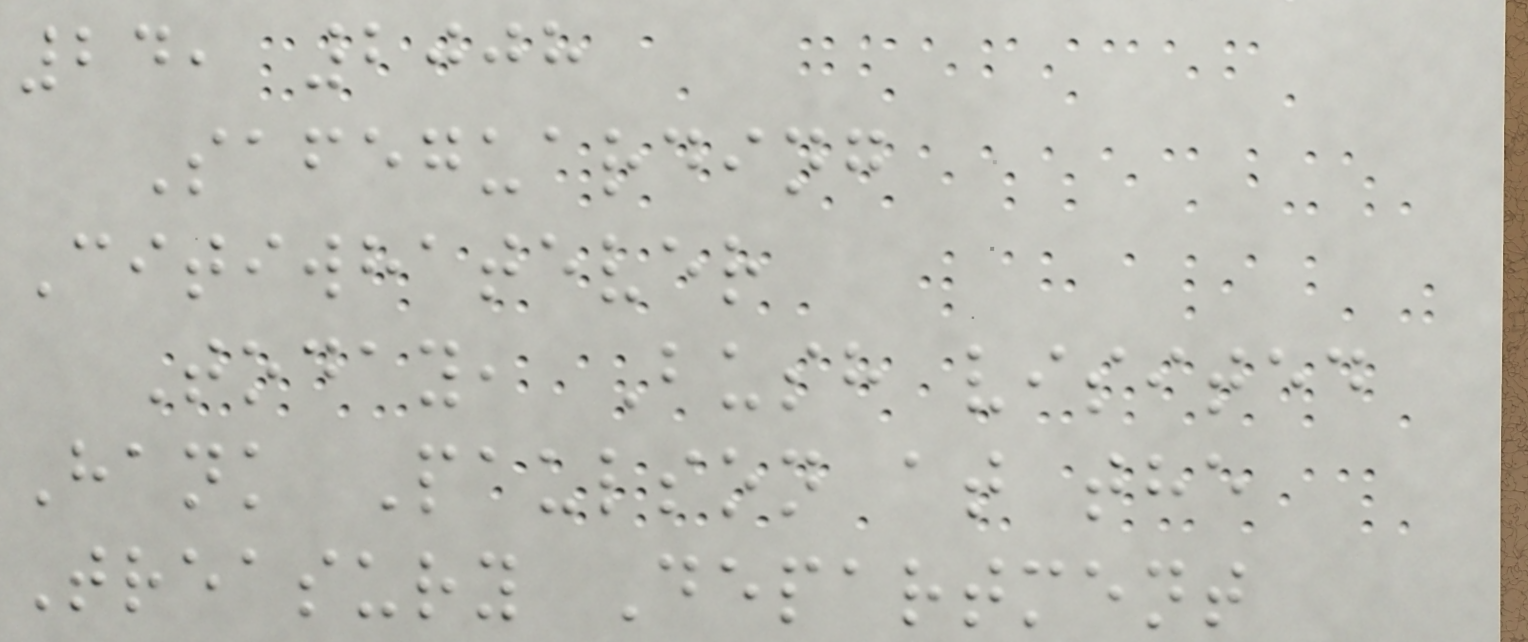24, 2008
Safeguarding
Citiwhatever
Today, Bush visited
Hank Paulson at the
Treasury Department
